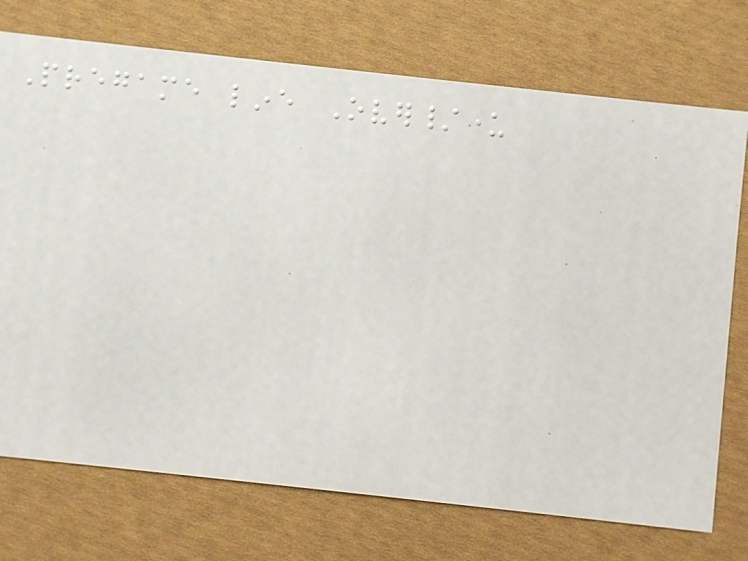Pregame line Over/under
